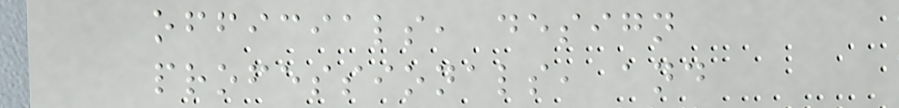officials, design
professionals, and
